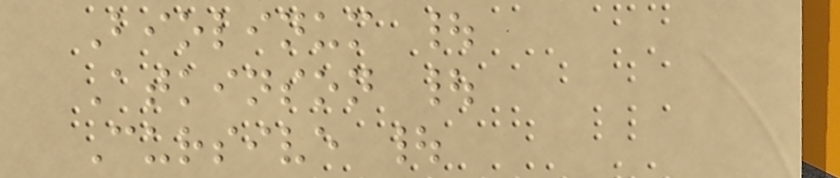Biolinum |
Atkinson |
Cursive |
